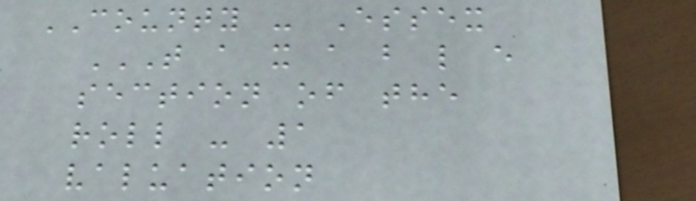COUNTY - Essex
T A X A B L E
SECTION OF THE
ROLL - 1
VALUATION
